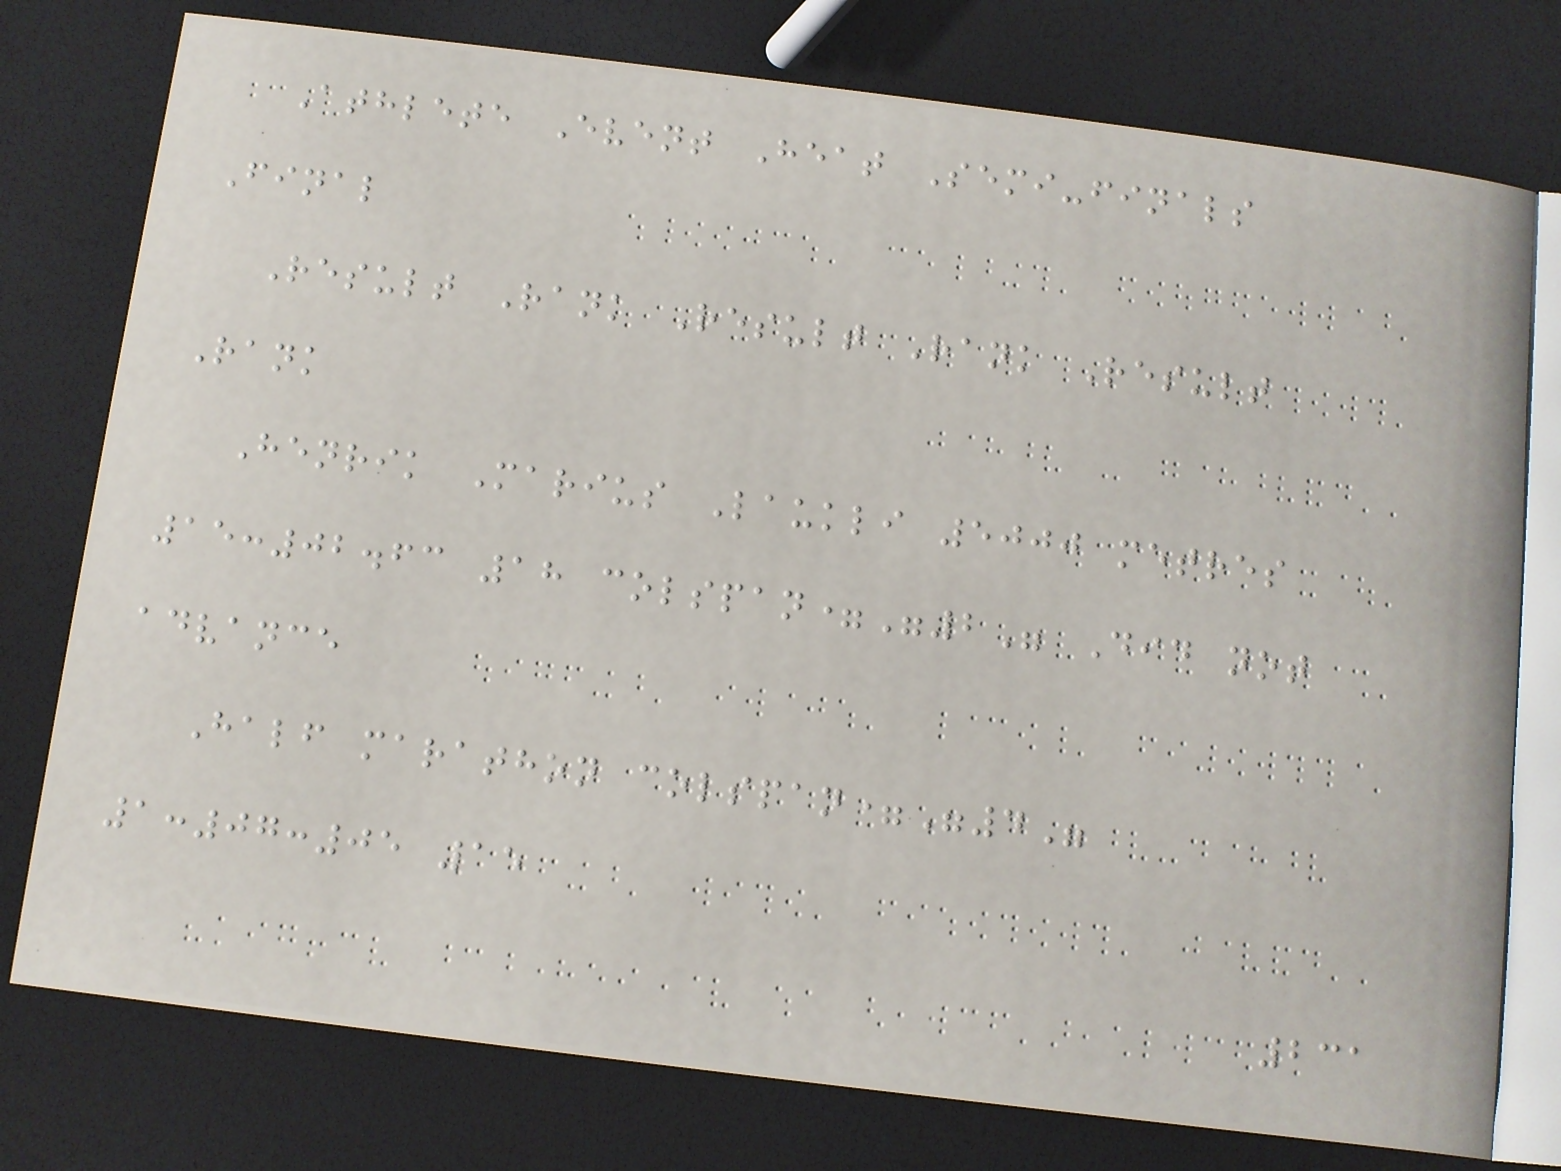Athlete Event Heat Semi-finals
Final
Result Rank Result Rank Result
Rank
Henrik Marius Laukli 5000 metres
15:02.63 18 colspan="2" Did not
advance
Half marathon colspan="4"
1:07:05 15
231
